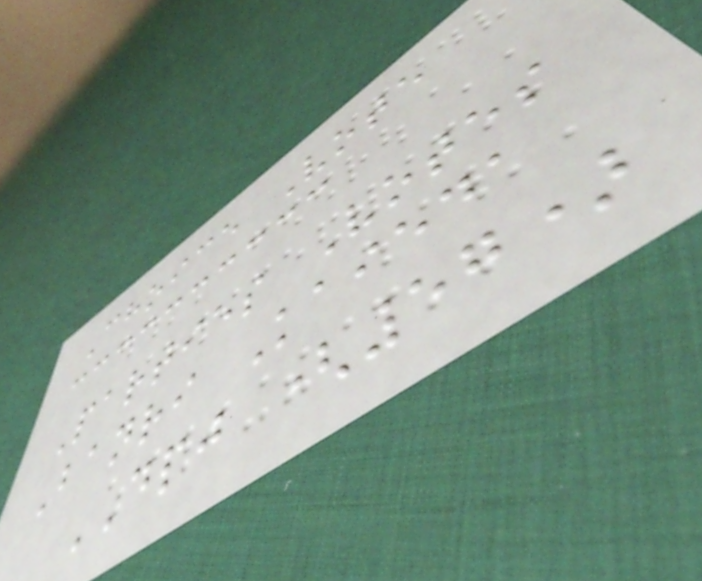Choice Vote
Parties Votes
Banri Kaieda
DPJ (57)
